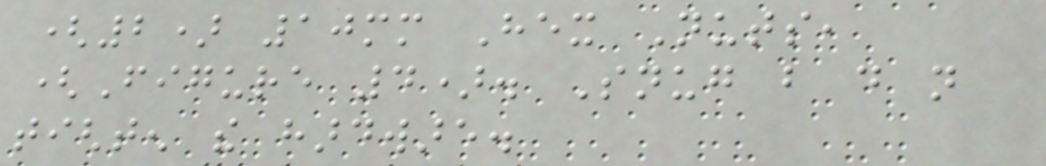(2) 10mm Hex Nuts,
(Figure 4). Snug but do not
tighten the hardware.
